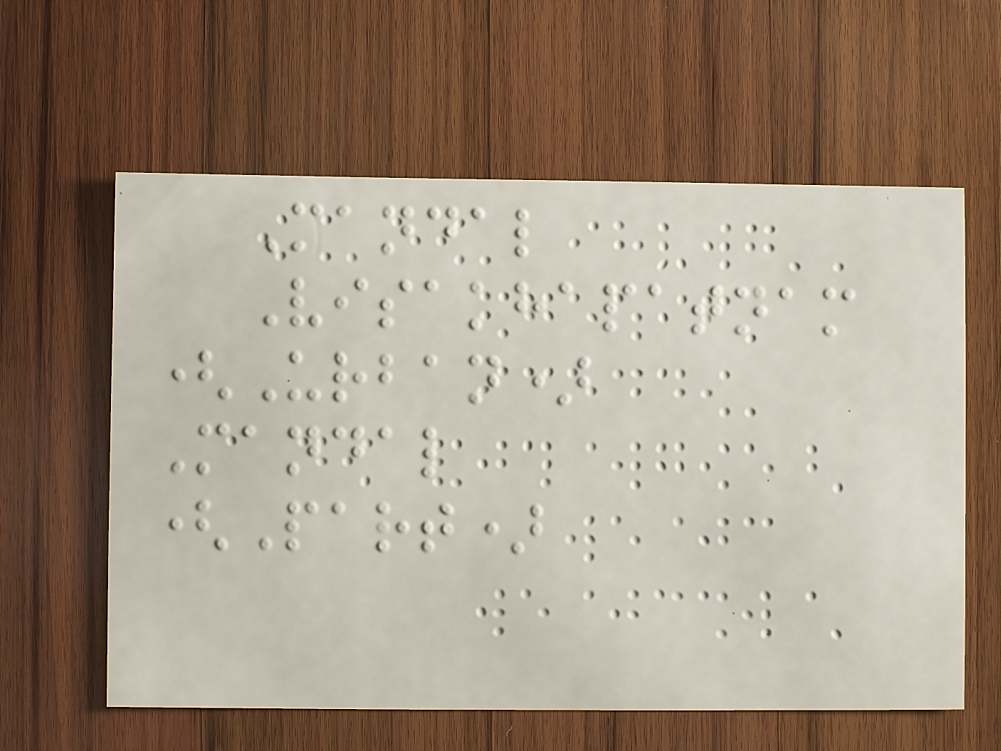Mandal
Visakhapatnam
(Urban)
Mandal
(Part)
